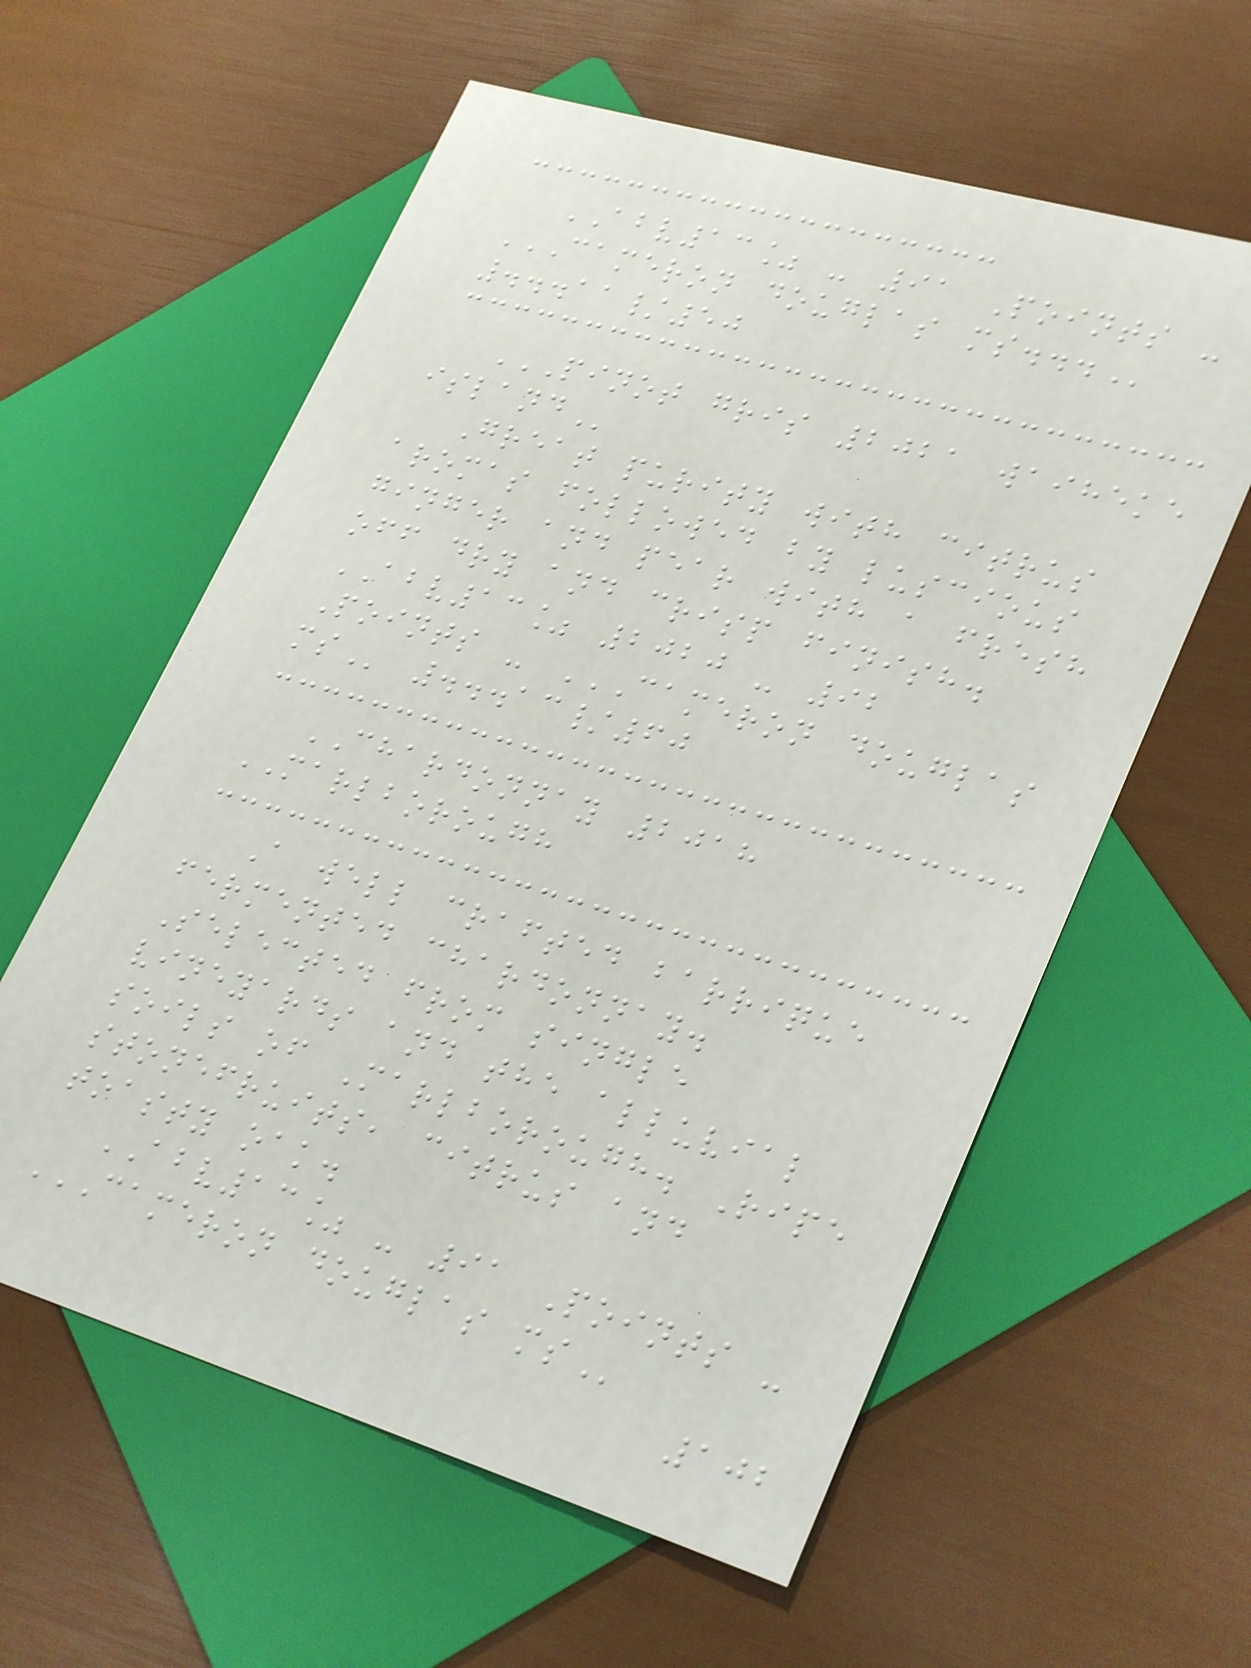ABV13% - 91 Points -
CAMERON DOUGLAS MS...
...11/50
PINOT GRIS 2021 WAIHEKE
ISLAND
Great purity with citrus
aromas followed by luscious
ginger and pear with a fresh
off dry and crisp finish.
ABV13% 2020 - 92
Points - CAMERON DOUGLAS
MS ...13/60
CHARDONNAY 2018
MARLBOROUGH
A well crafted barrique
fermented chardonnay.
Selected from single
vineyards and the alluvial
soils of Marlborough. Ripe
stonefruits, citrus and
toasty oak.
ABV13% - 91 Points -
CAMERON DOUGLAS MS
102
